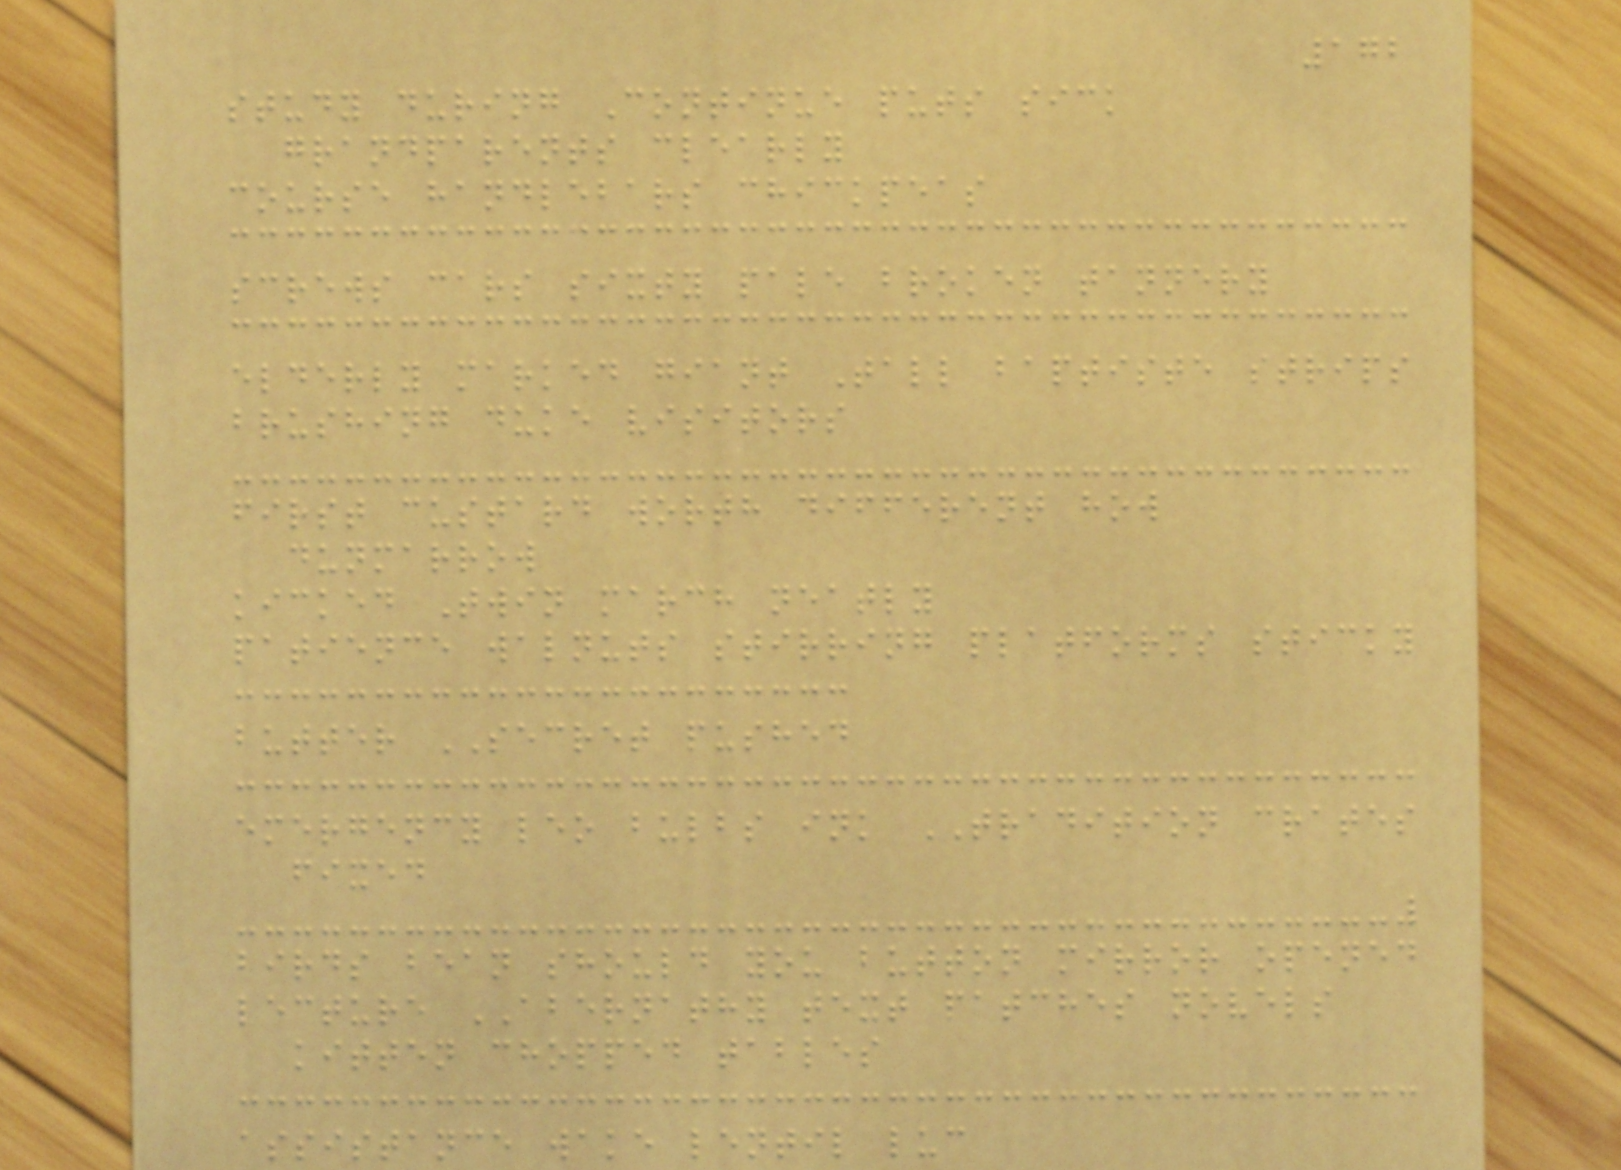172
study during Continue puts sick
grandparents clearly
course handlebars chickpeas
screws cars sixty pale broken tannery
elderly marked giant Tall baptiste strips
brushing duke visitors
first custard worth different how
dunmarrow
kicked Twin march neatly
patience walnuts stirring platforms sticky
butter SECRET pushed
emergency leo bulbs ink TRADITION crates
fixed
birds bean should you button mirror opened
lecture ABERNATHY text patches novels
kitten chopped tables
assistance wake lentil luc
